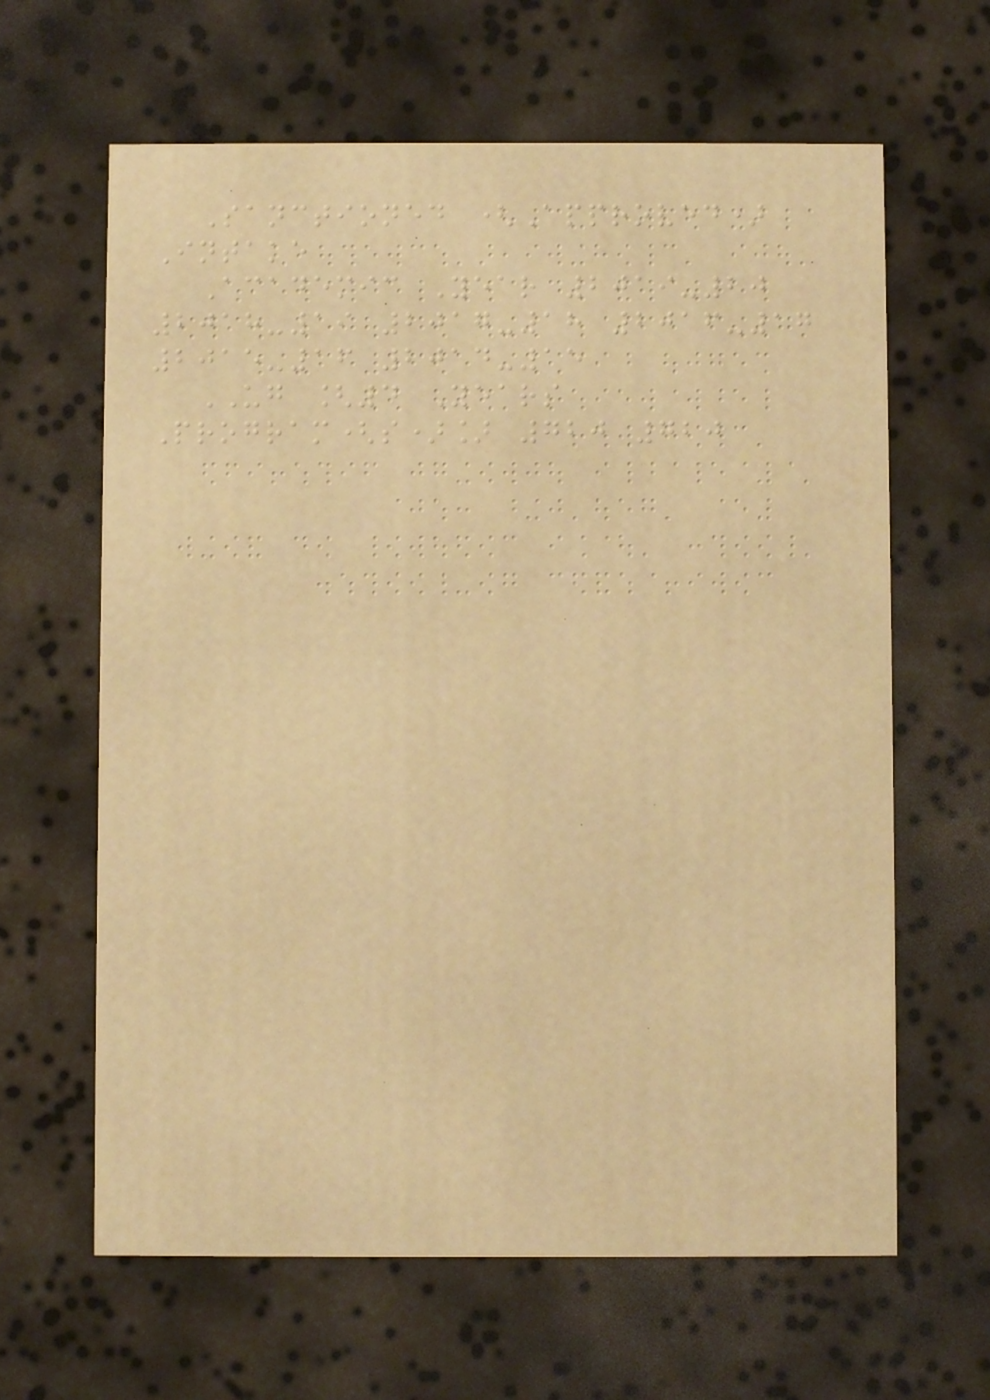Sanctioned (Approved)
Intake
Academic Year 2019-20
2018-19 2017-18 2016-17
2015-16 2014-15
UG [4 Years
Program(s)] 720 720
